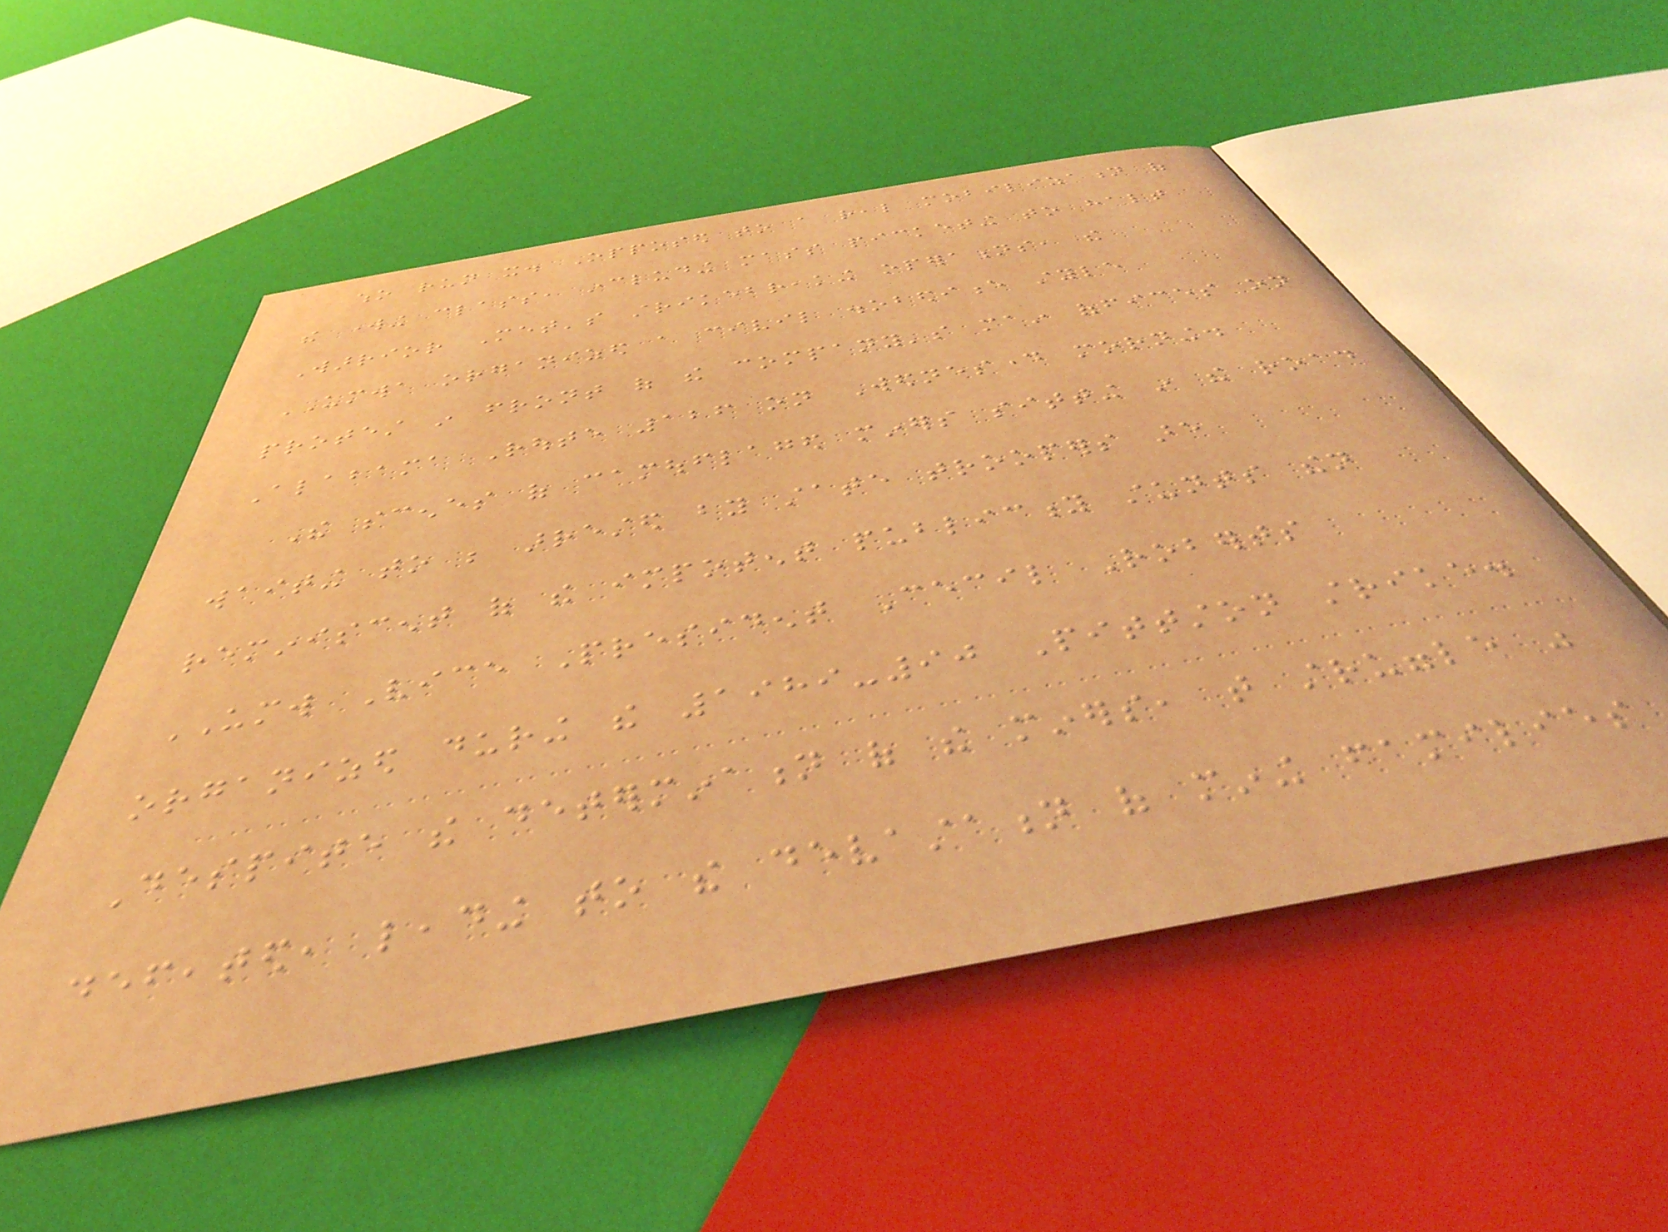who run it. Opposed to a real mobilization of
the working class, including mass picketing to halt
Warrior Met's strikebreaking operations, the
UMWA organized a civil disobedience style
protest in front of the company's main offices on
Alabama Route 126 on Wednesday morning.
The scenes of camouflaged miners sitting in the road
waiting to be arrested by state troopers are
reminiscent of the impotent publicity stunts then
UMW Vice President Cecil Roberts
organized during the 1989-90 Pittston strike.
Despite the determination of the miners, that struggle was
defeated, leading to the devastation of mining families
